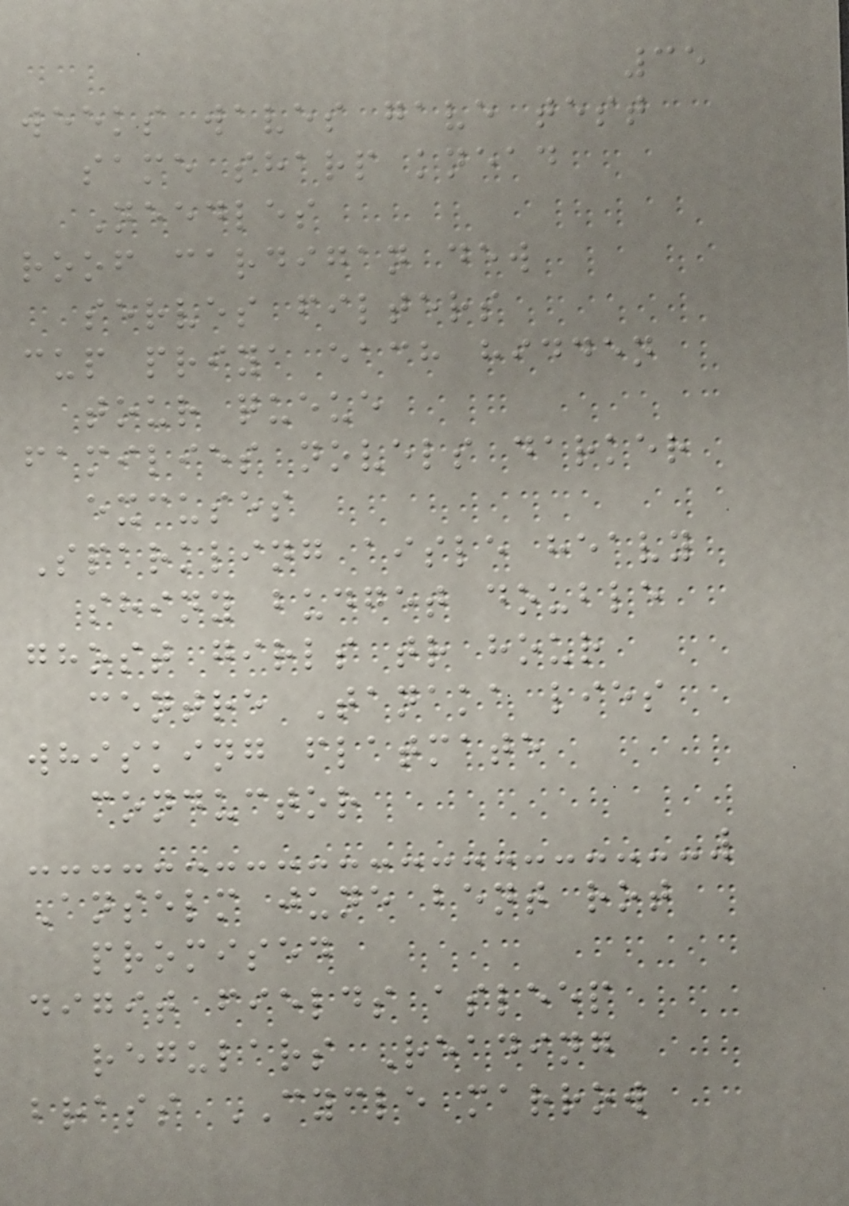35
weeks waves gave test
same sharp knead
Needles
roof cardigan dew
serves filters
cup priya each hidden
tour queue
families novels darker
excuses
Sparkling aisle heavy
shiny budget double
ghost girls tr hour
centre Tanaka lies
whisking flatmate
conductor
Anselm june bent rot
promised
digit fields asleep
regulars Reading
brass CYCLE marrow
